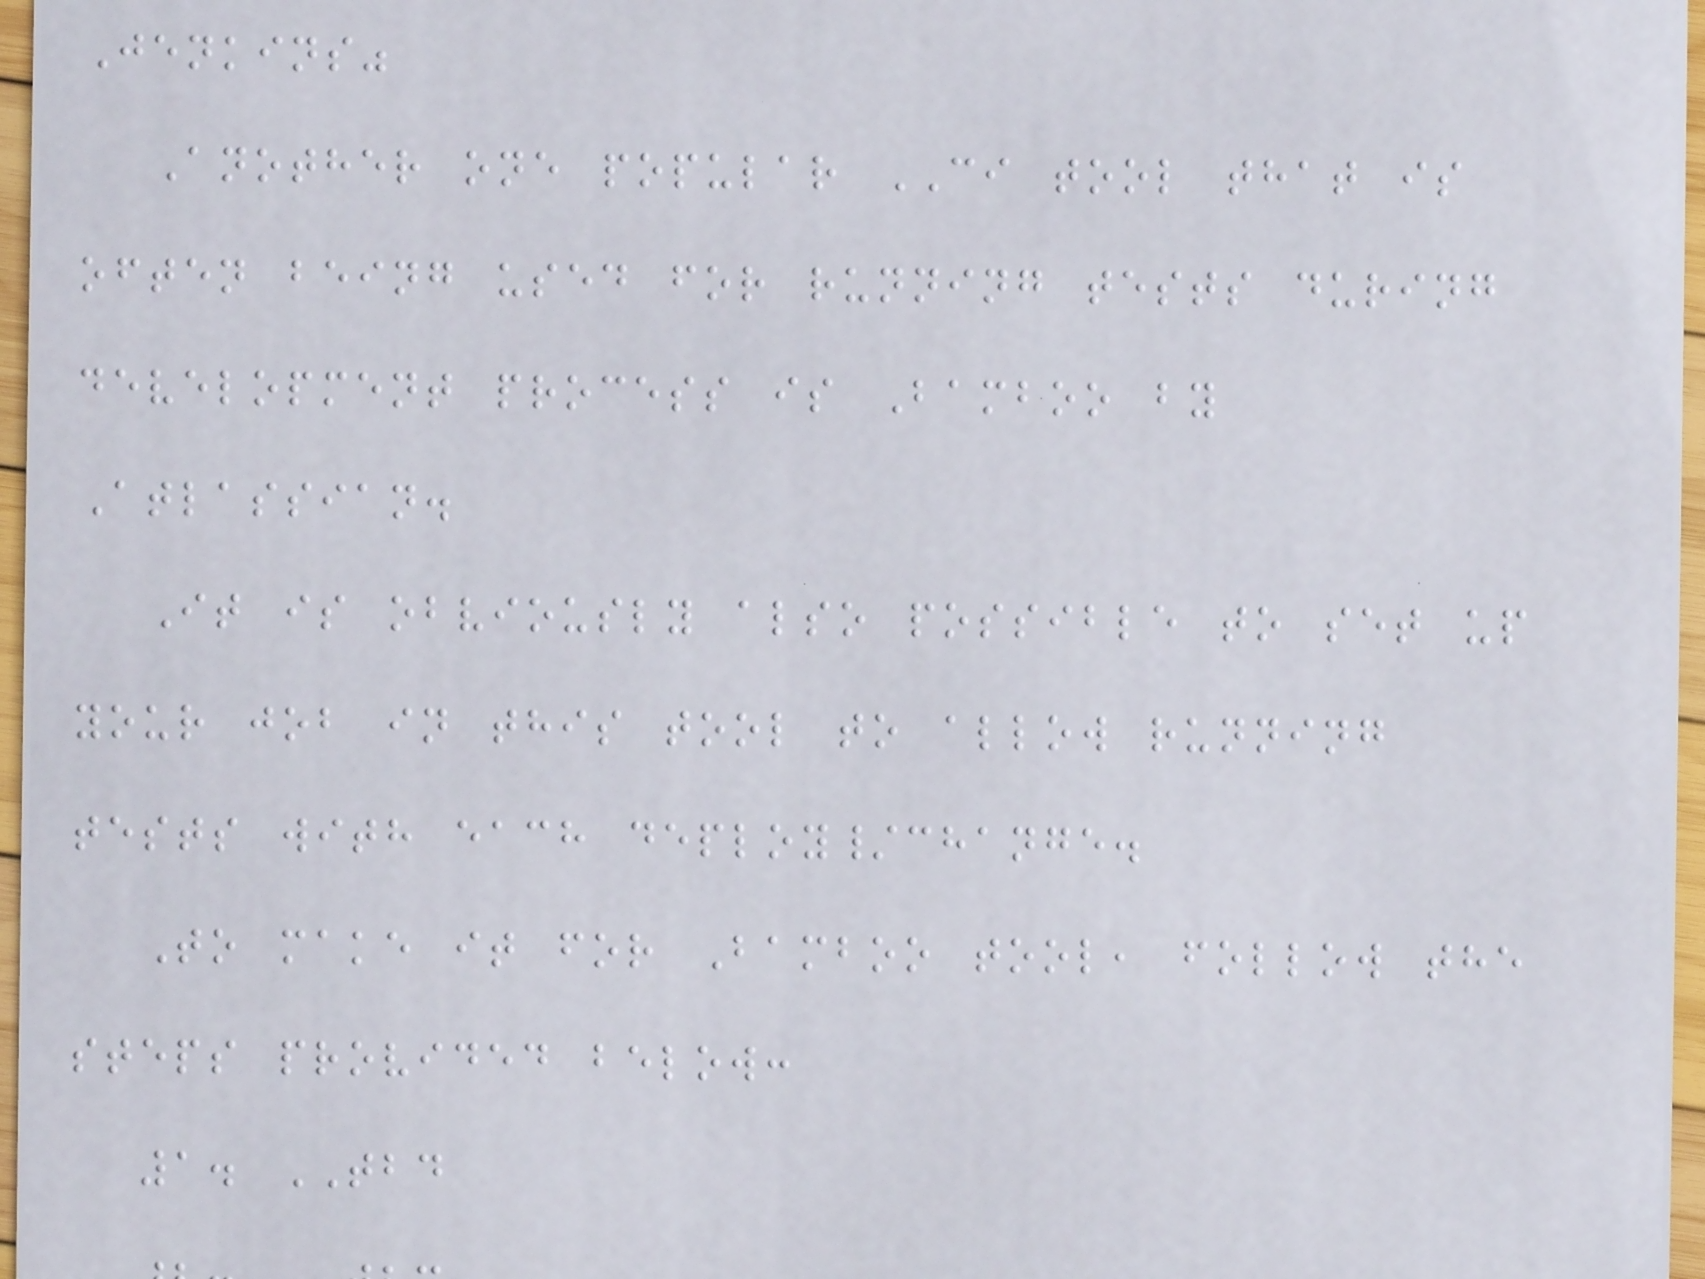Jenkins"
Another one popular CI tool that is
often being used for running tests during
development process is Bamboo by
Atlassian.
It is obviously also possible to set up
your job in this tool to allow running
tests with each deploy/change.
To make it for Bamboo tool, follow the
steps provided below:
1. TBD
